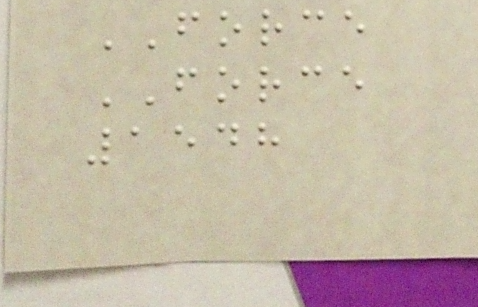FORCE
FORCE
1548
